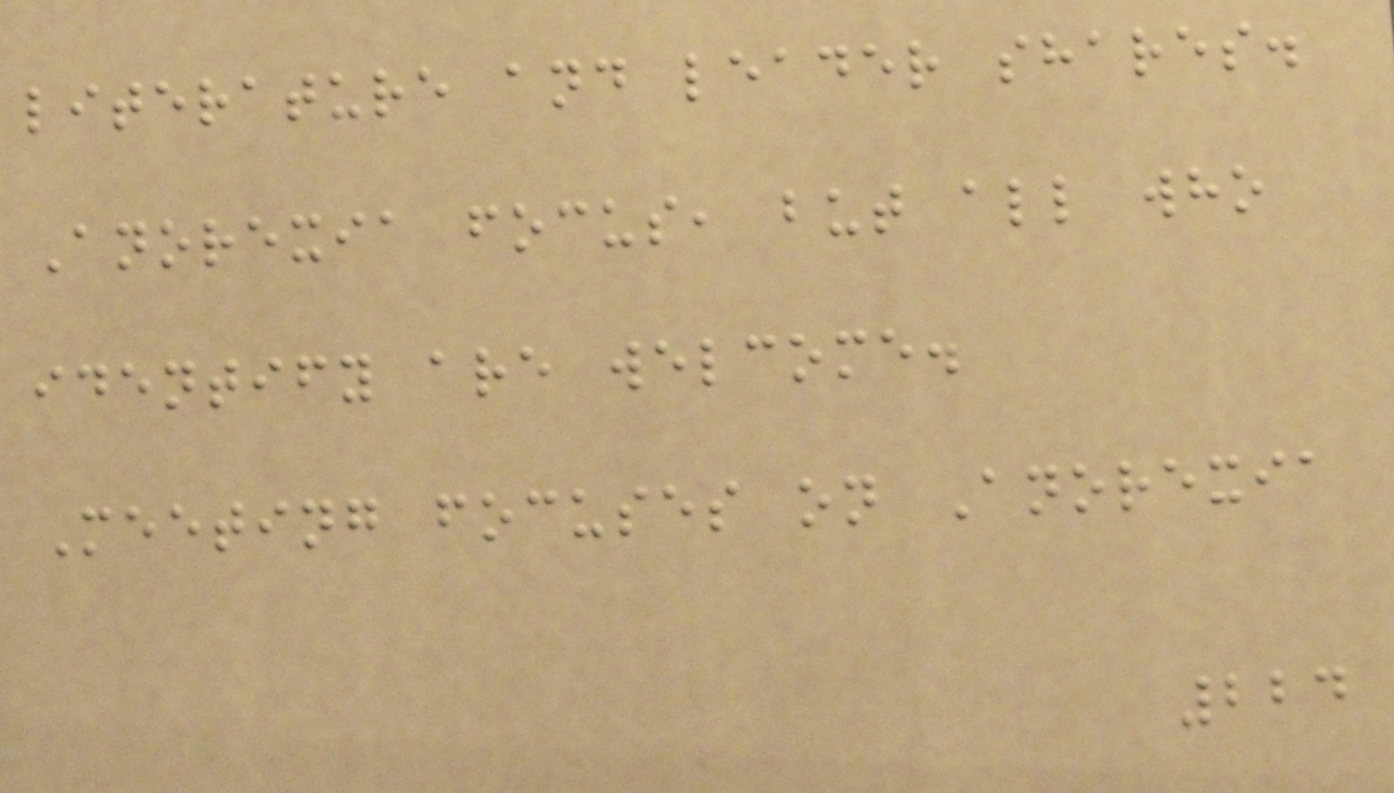literature and leader shares.
Anorexia focus, but all who
identify are welcome.
Meeting focuses on Anorexia
224
